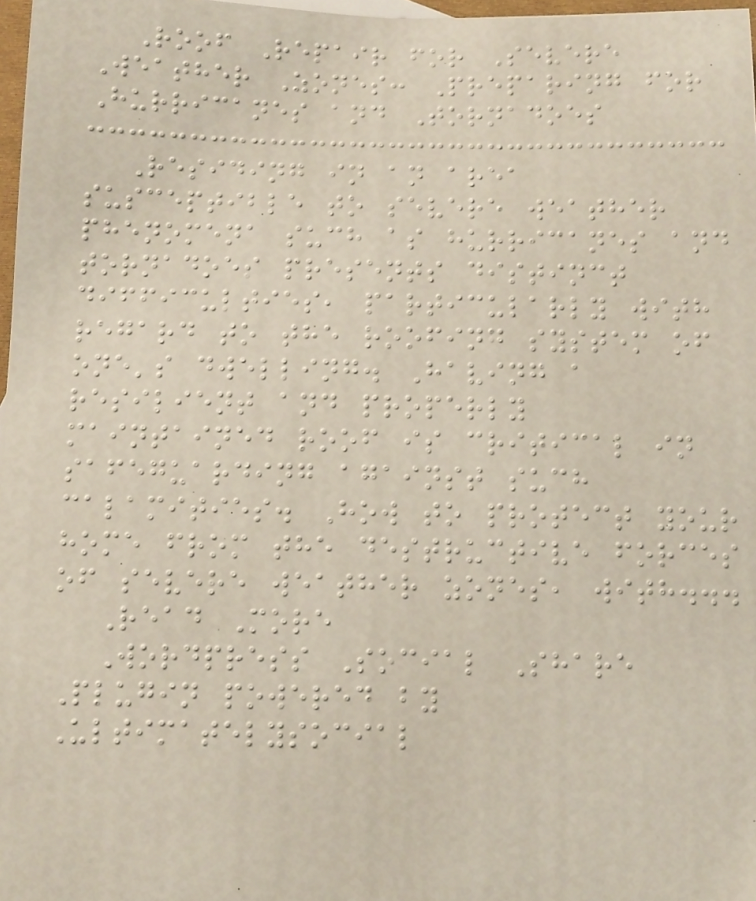Roof Repair for Severe
Weather Zones: Preparing for
Hurricanes and Tornadoes
Residing in an area
susceptible to severe weather
phenomena such as hurricanes and
tornadoes presents distinct
difficulties, particularly with
regard to the roofing system of
one's dwelling. Having a
resilient and properly
maintained roof is critical in
safeguarding against such
calamities. How to protect your
home from the destructive forces
of severe weather zones, with...
Read More
Wordpress Social Share
Plugin powered by
Ultimatelysocial
